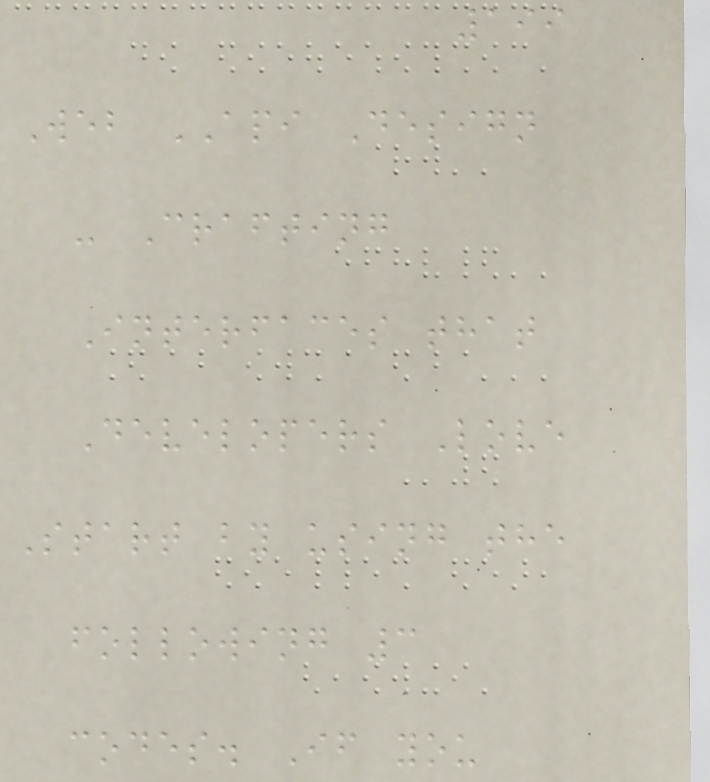199
Web API Design
- Crafting
Interfaces that
Developers Love
Start by using the
following 3
codes. If you
